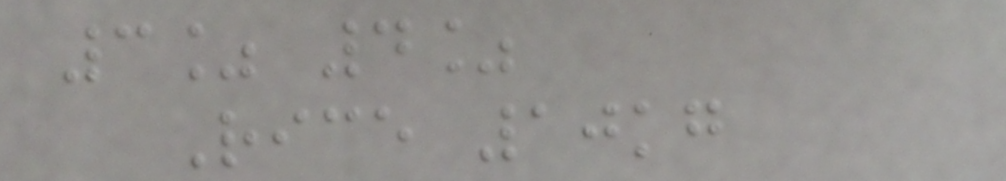3% 4%
Rice 10kg
